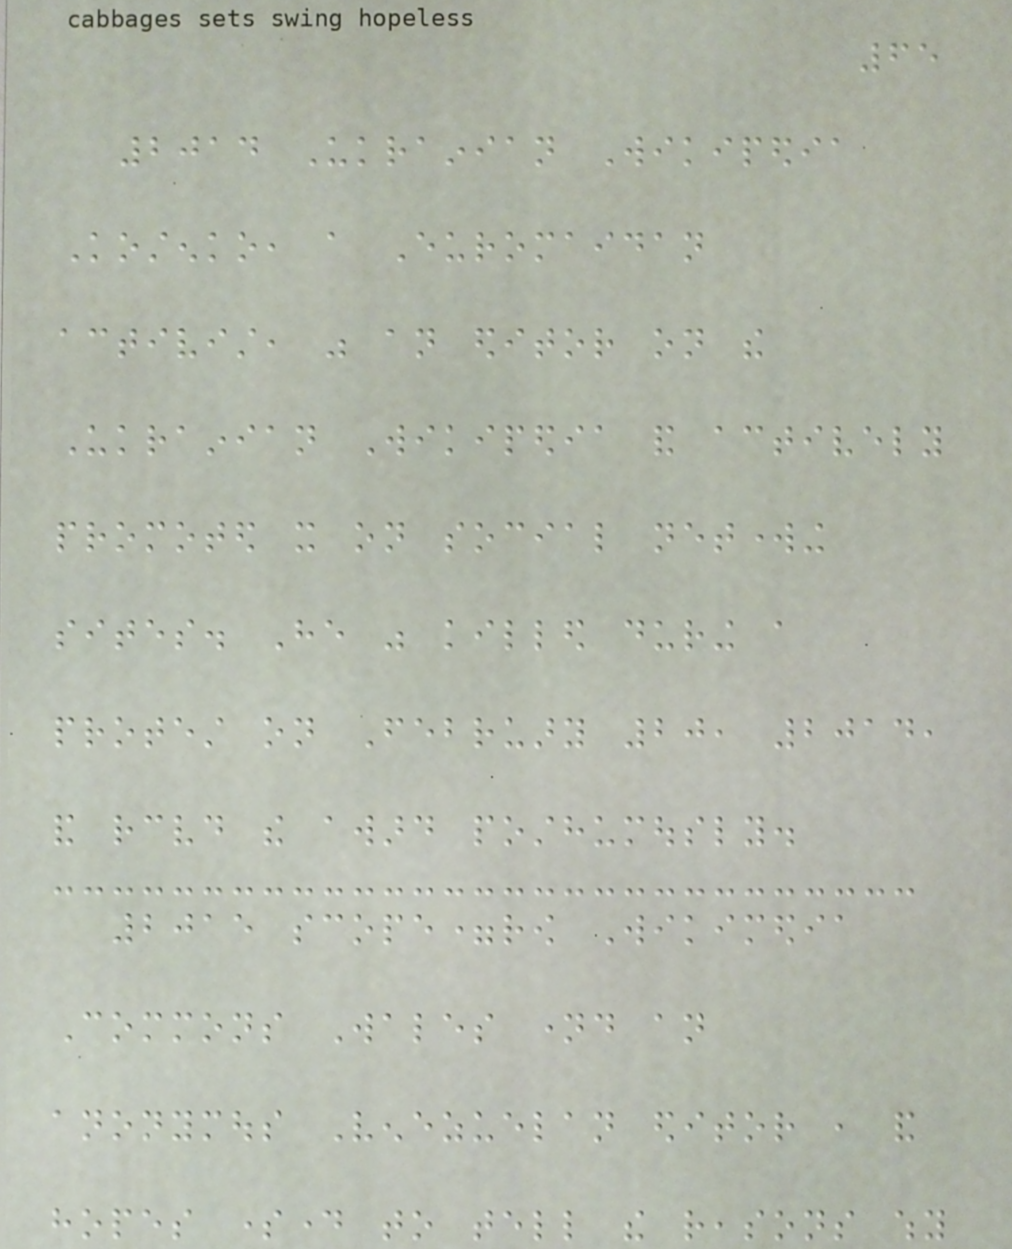65
2014 Ukrainian Wikipedia
Kostenko, a Euromaidan
activist, was an editor on the
Ukrainian Wikipedia and actively
promoted it on social networking
sites. He was killed during a
protest on February 20, 2014,
and received the award posthumously.
2015 scope=row Wikimedia
Commons Wales named an
anonymous Venezuelan editor , and
hopes someday to tell the reasons why
